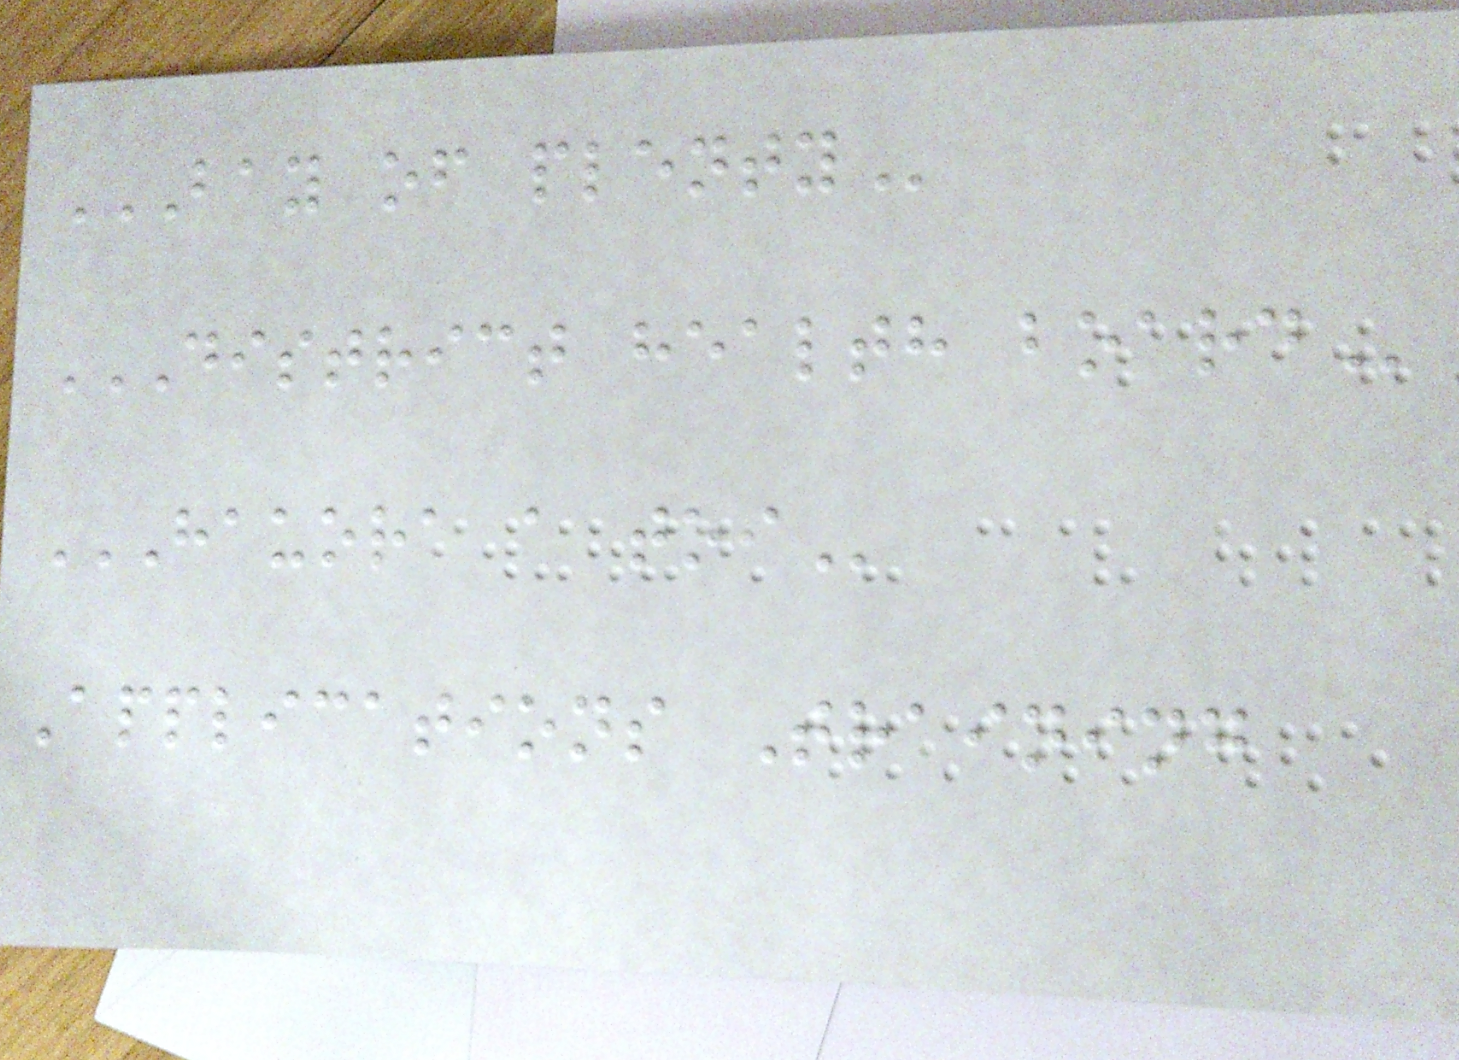BAY OF PLENTY
DISTRICT HEALTH BOARD
HAUORA A TOI
Applications Training
